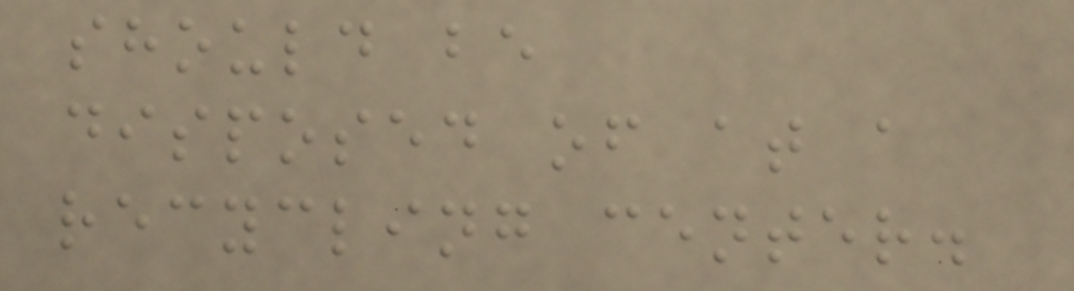should be
disposed of at a
recycling center.
